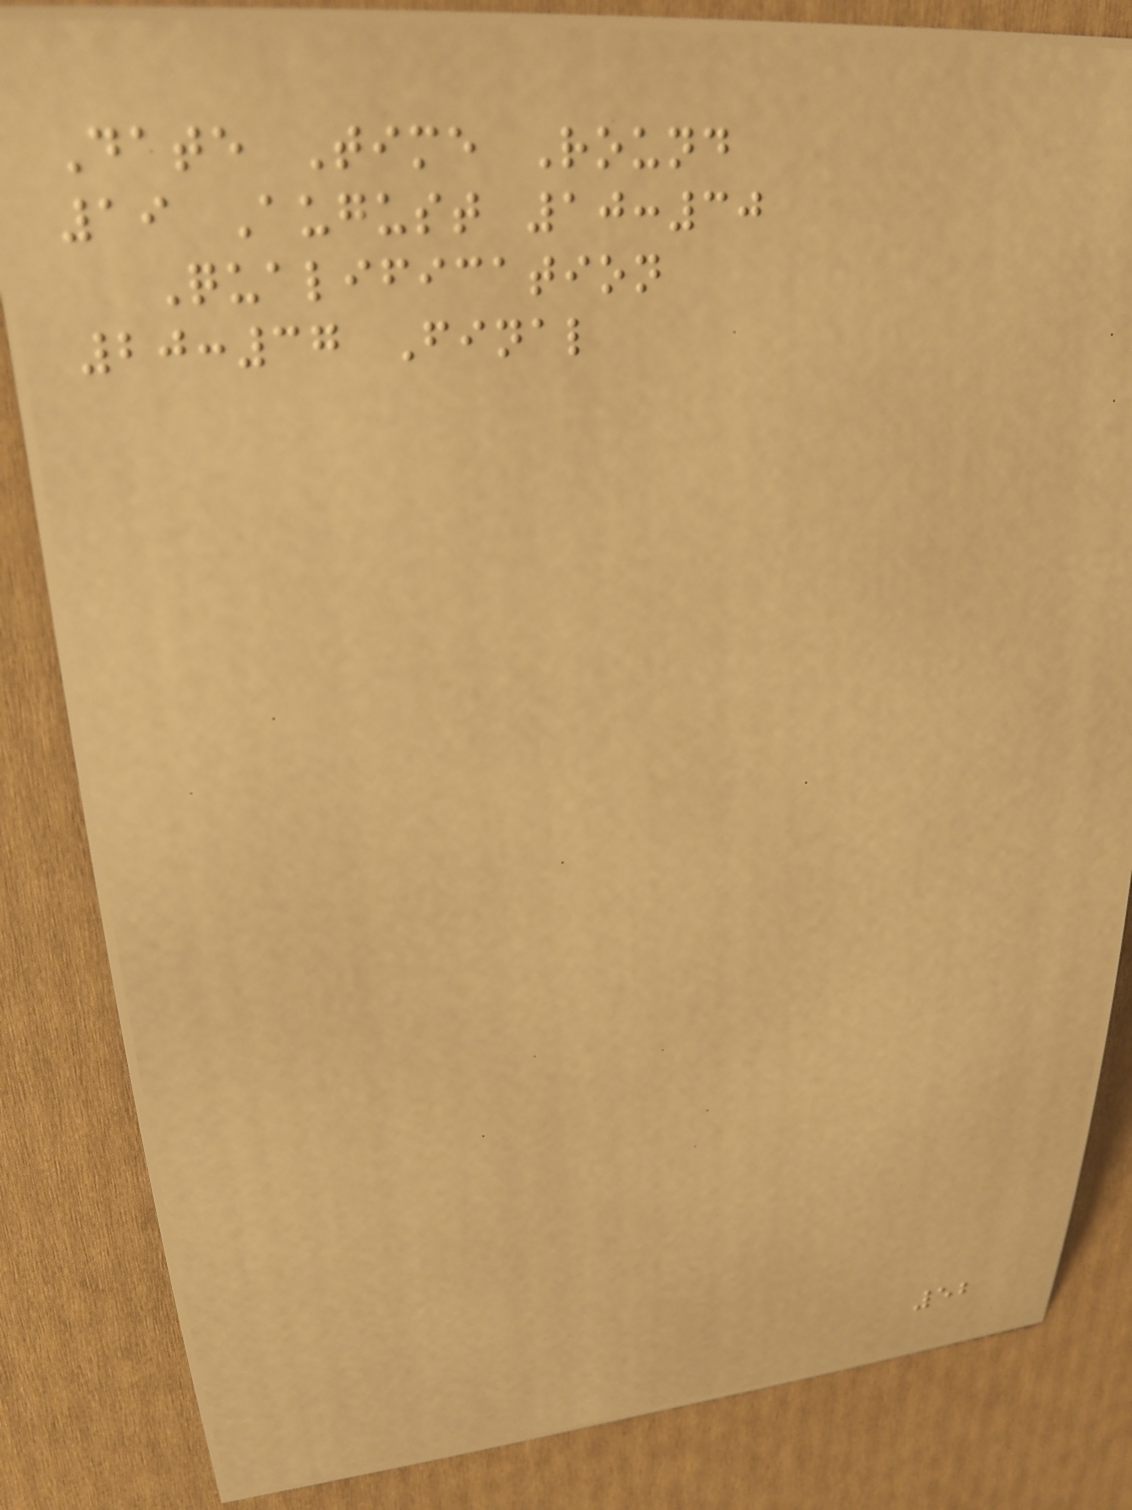Date Time Round
19 August 10:30
Qualification
20:37 Final
52
